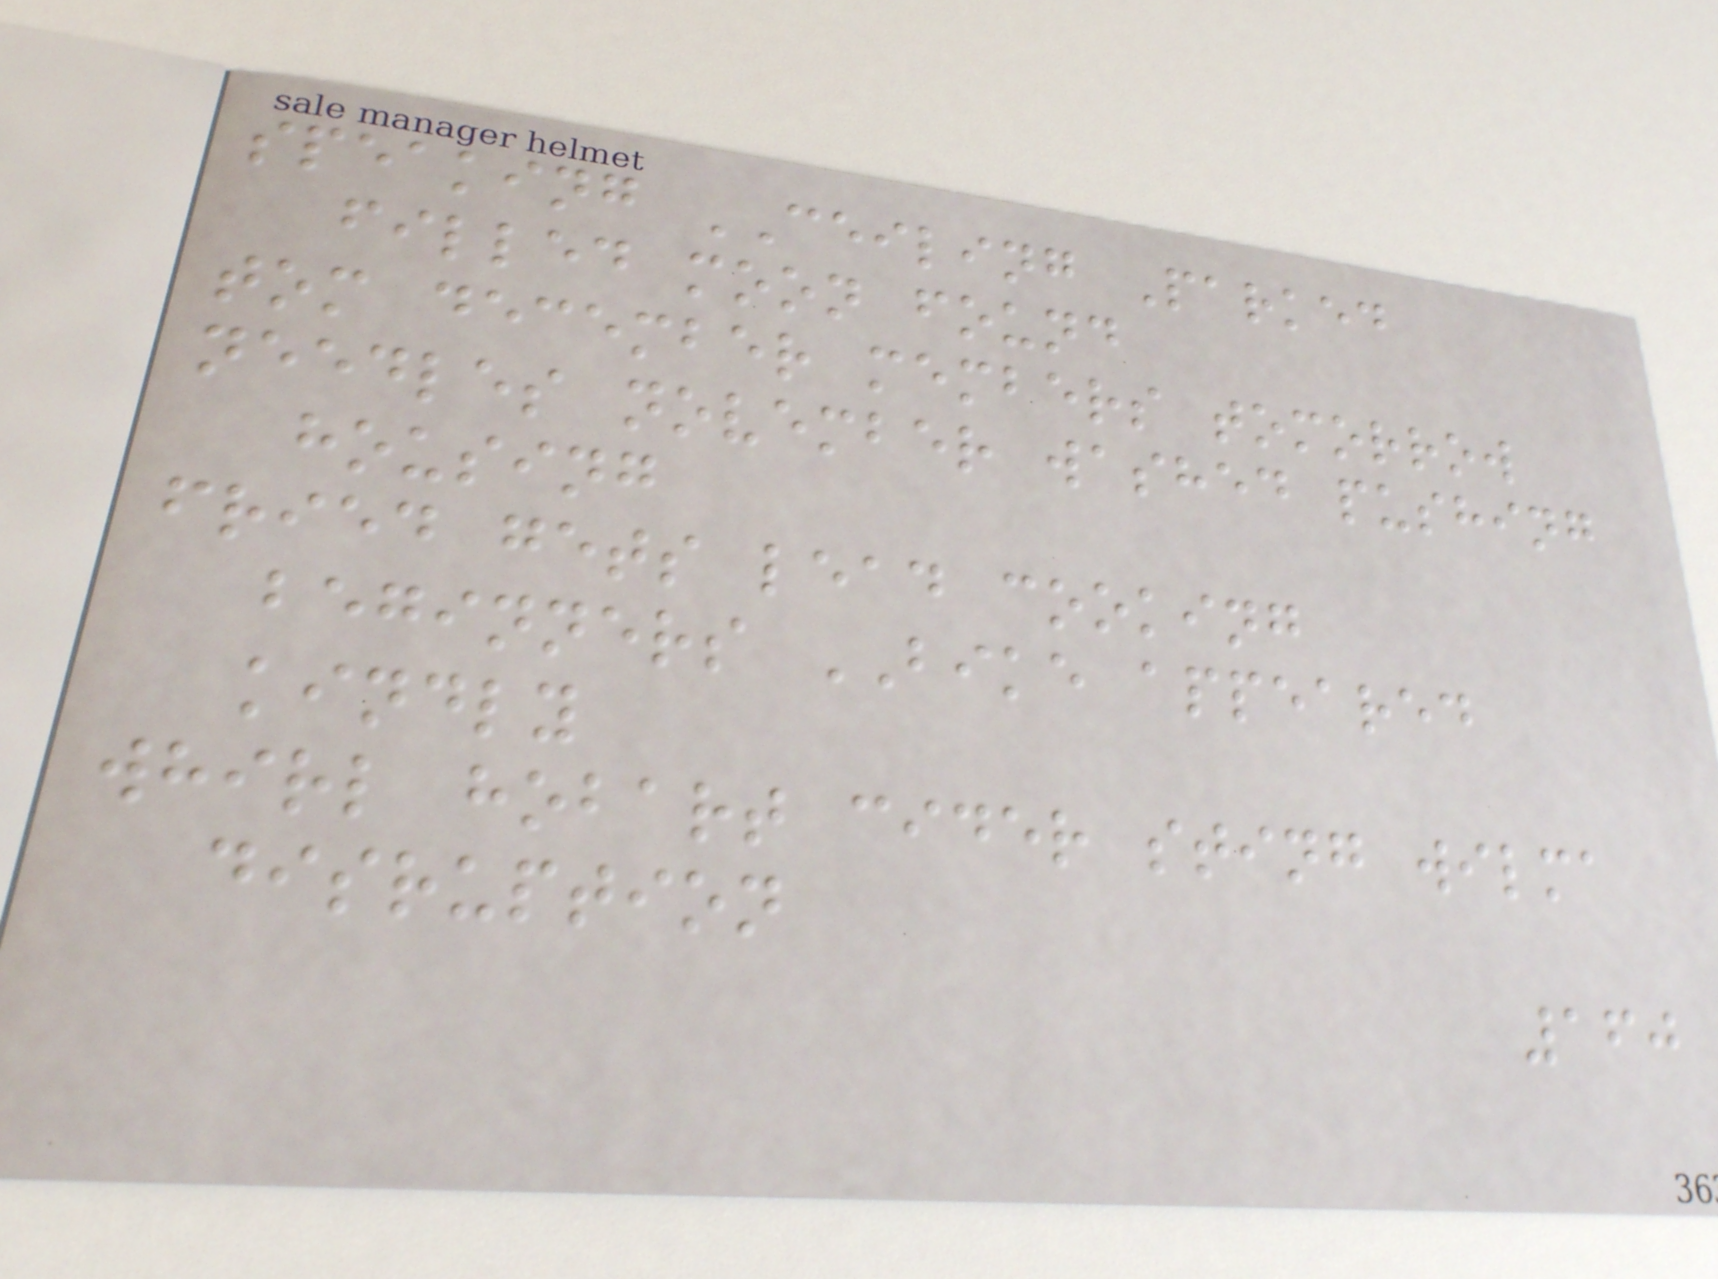speaking CEILING Parked
filled moon found
tom december members tomorrow
needles november washed pushing
housing
fried gets lead cooking
beginners BIKE appeared
kindly
whirl hobart cider sting wilma
disruption
160
